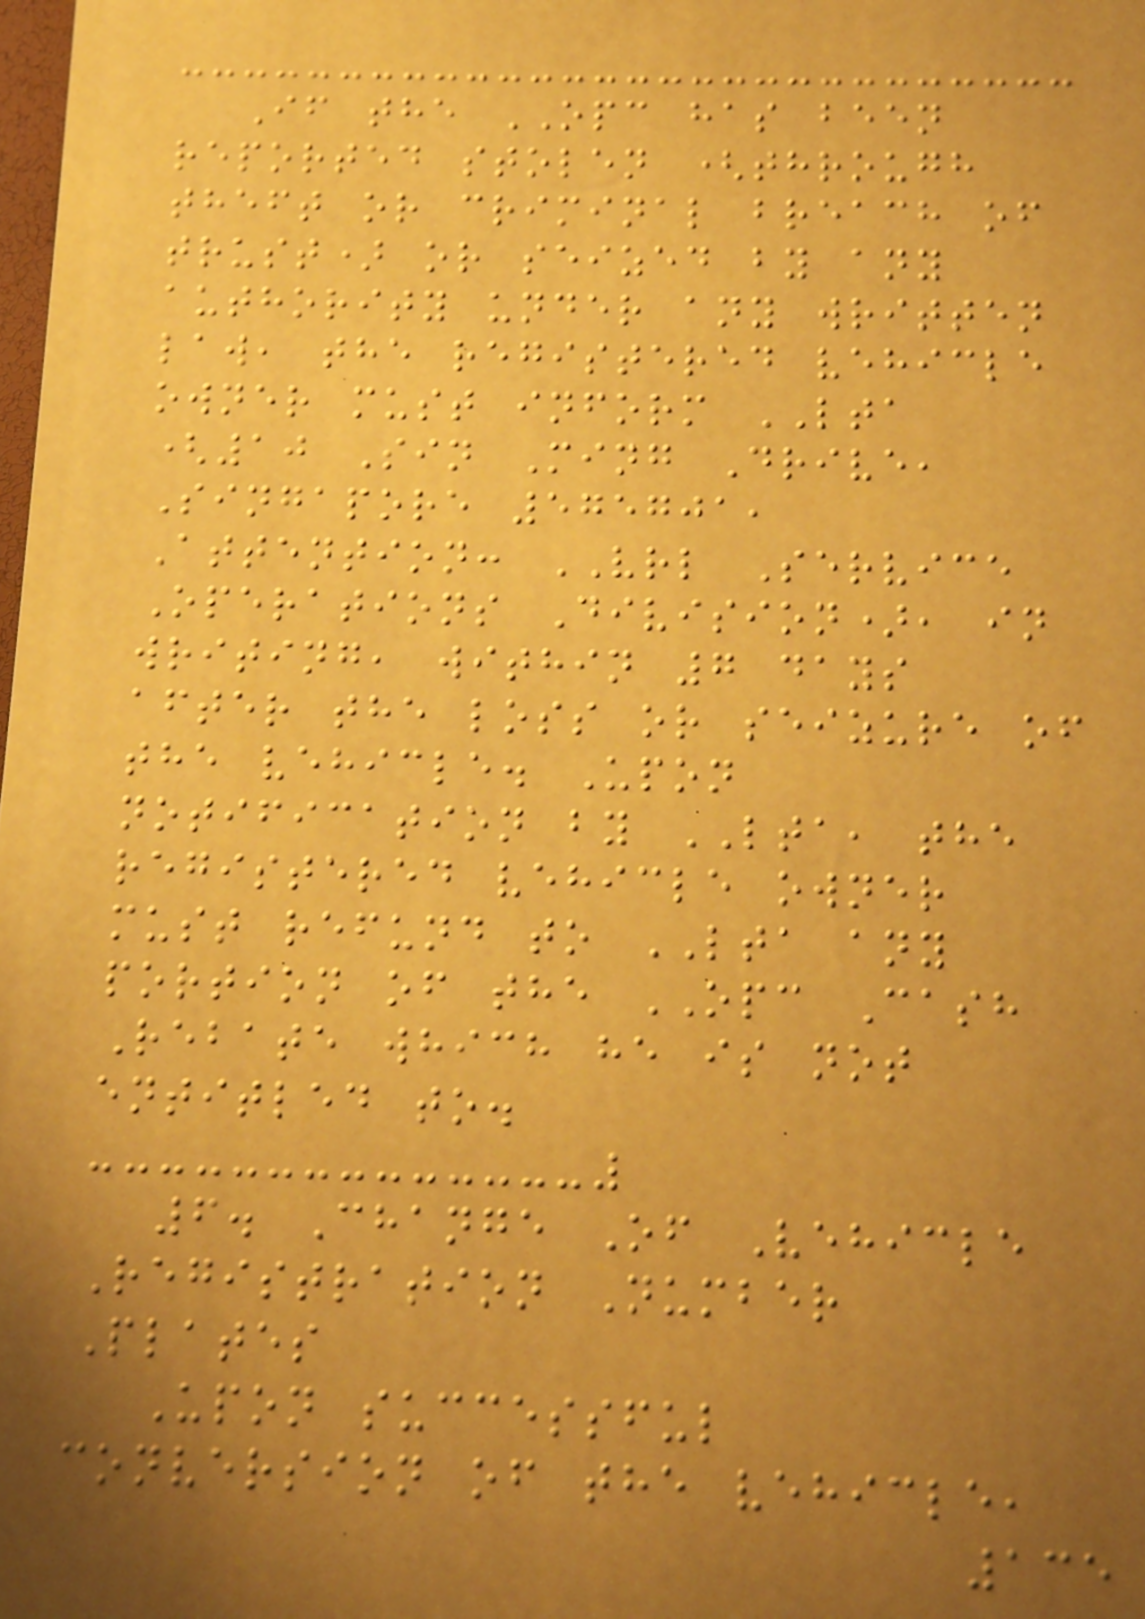If the OPC has been
reported stolen (through
theft or criminal breach of
trust) or seized by any
authority under any written
law, the registered vehicle
owner must inform LTA
(10 Sin Ming Drive,
Singapore 575701,
Attention: VRL Service
Operations Division), in
writing, within 7 days
after the loss or seizure of
the vehicle. Upon
notification by LTA, the
registered vehicle owner
must refund to LTA any
portion of the OPC Cash
Rebate which he is not
entitled to.
6. Change Of Vehicle
Registration Number
Plates
Upon successful
conversion of the vehicle,
135
